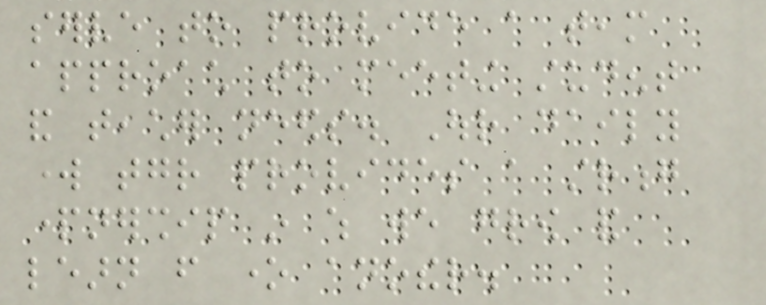serve to provide a team
approach to meeting student
and teacher needs. Our daily
work together provides a strong
partnership in which we grow and
learn from one another.
